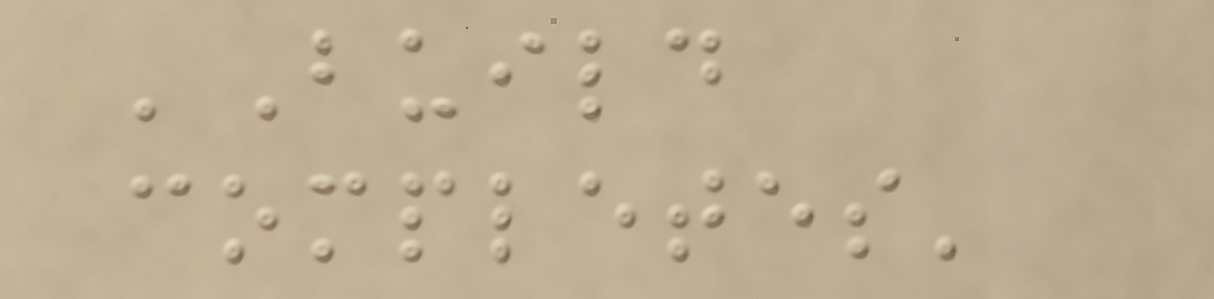'Build
completes'
